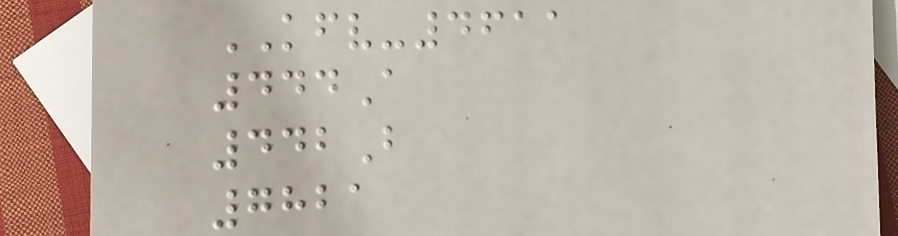KFV-4611
444A
442B
7821
